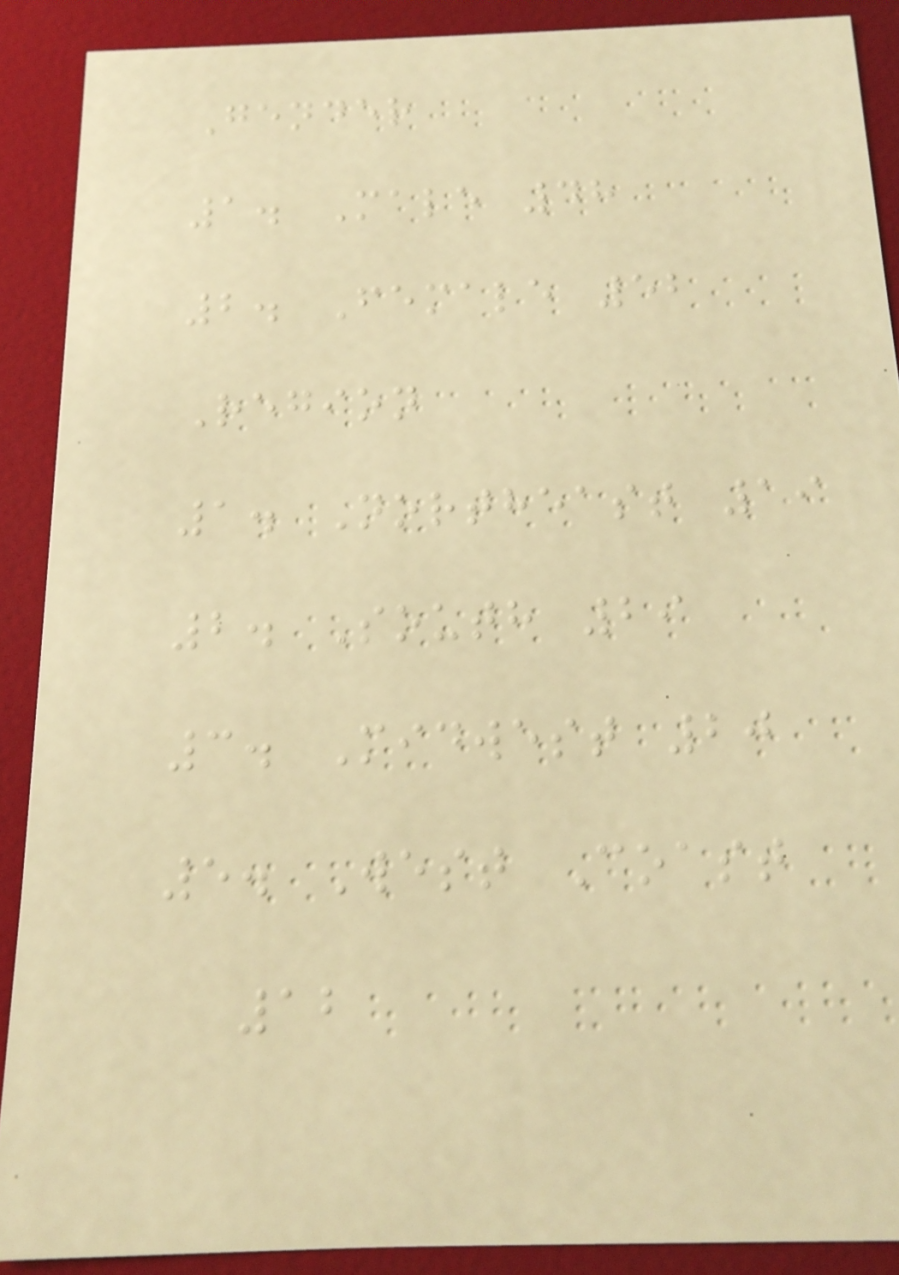Gender
1. Male 48
2. Female 52
Region
1. Northeast 19
2. South 29
3. Midwest 20
5. West Coast
12
